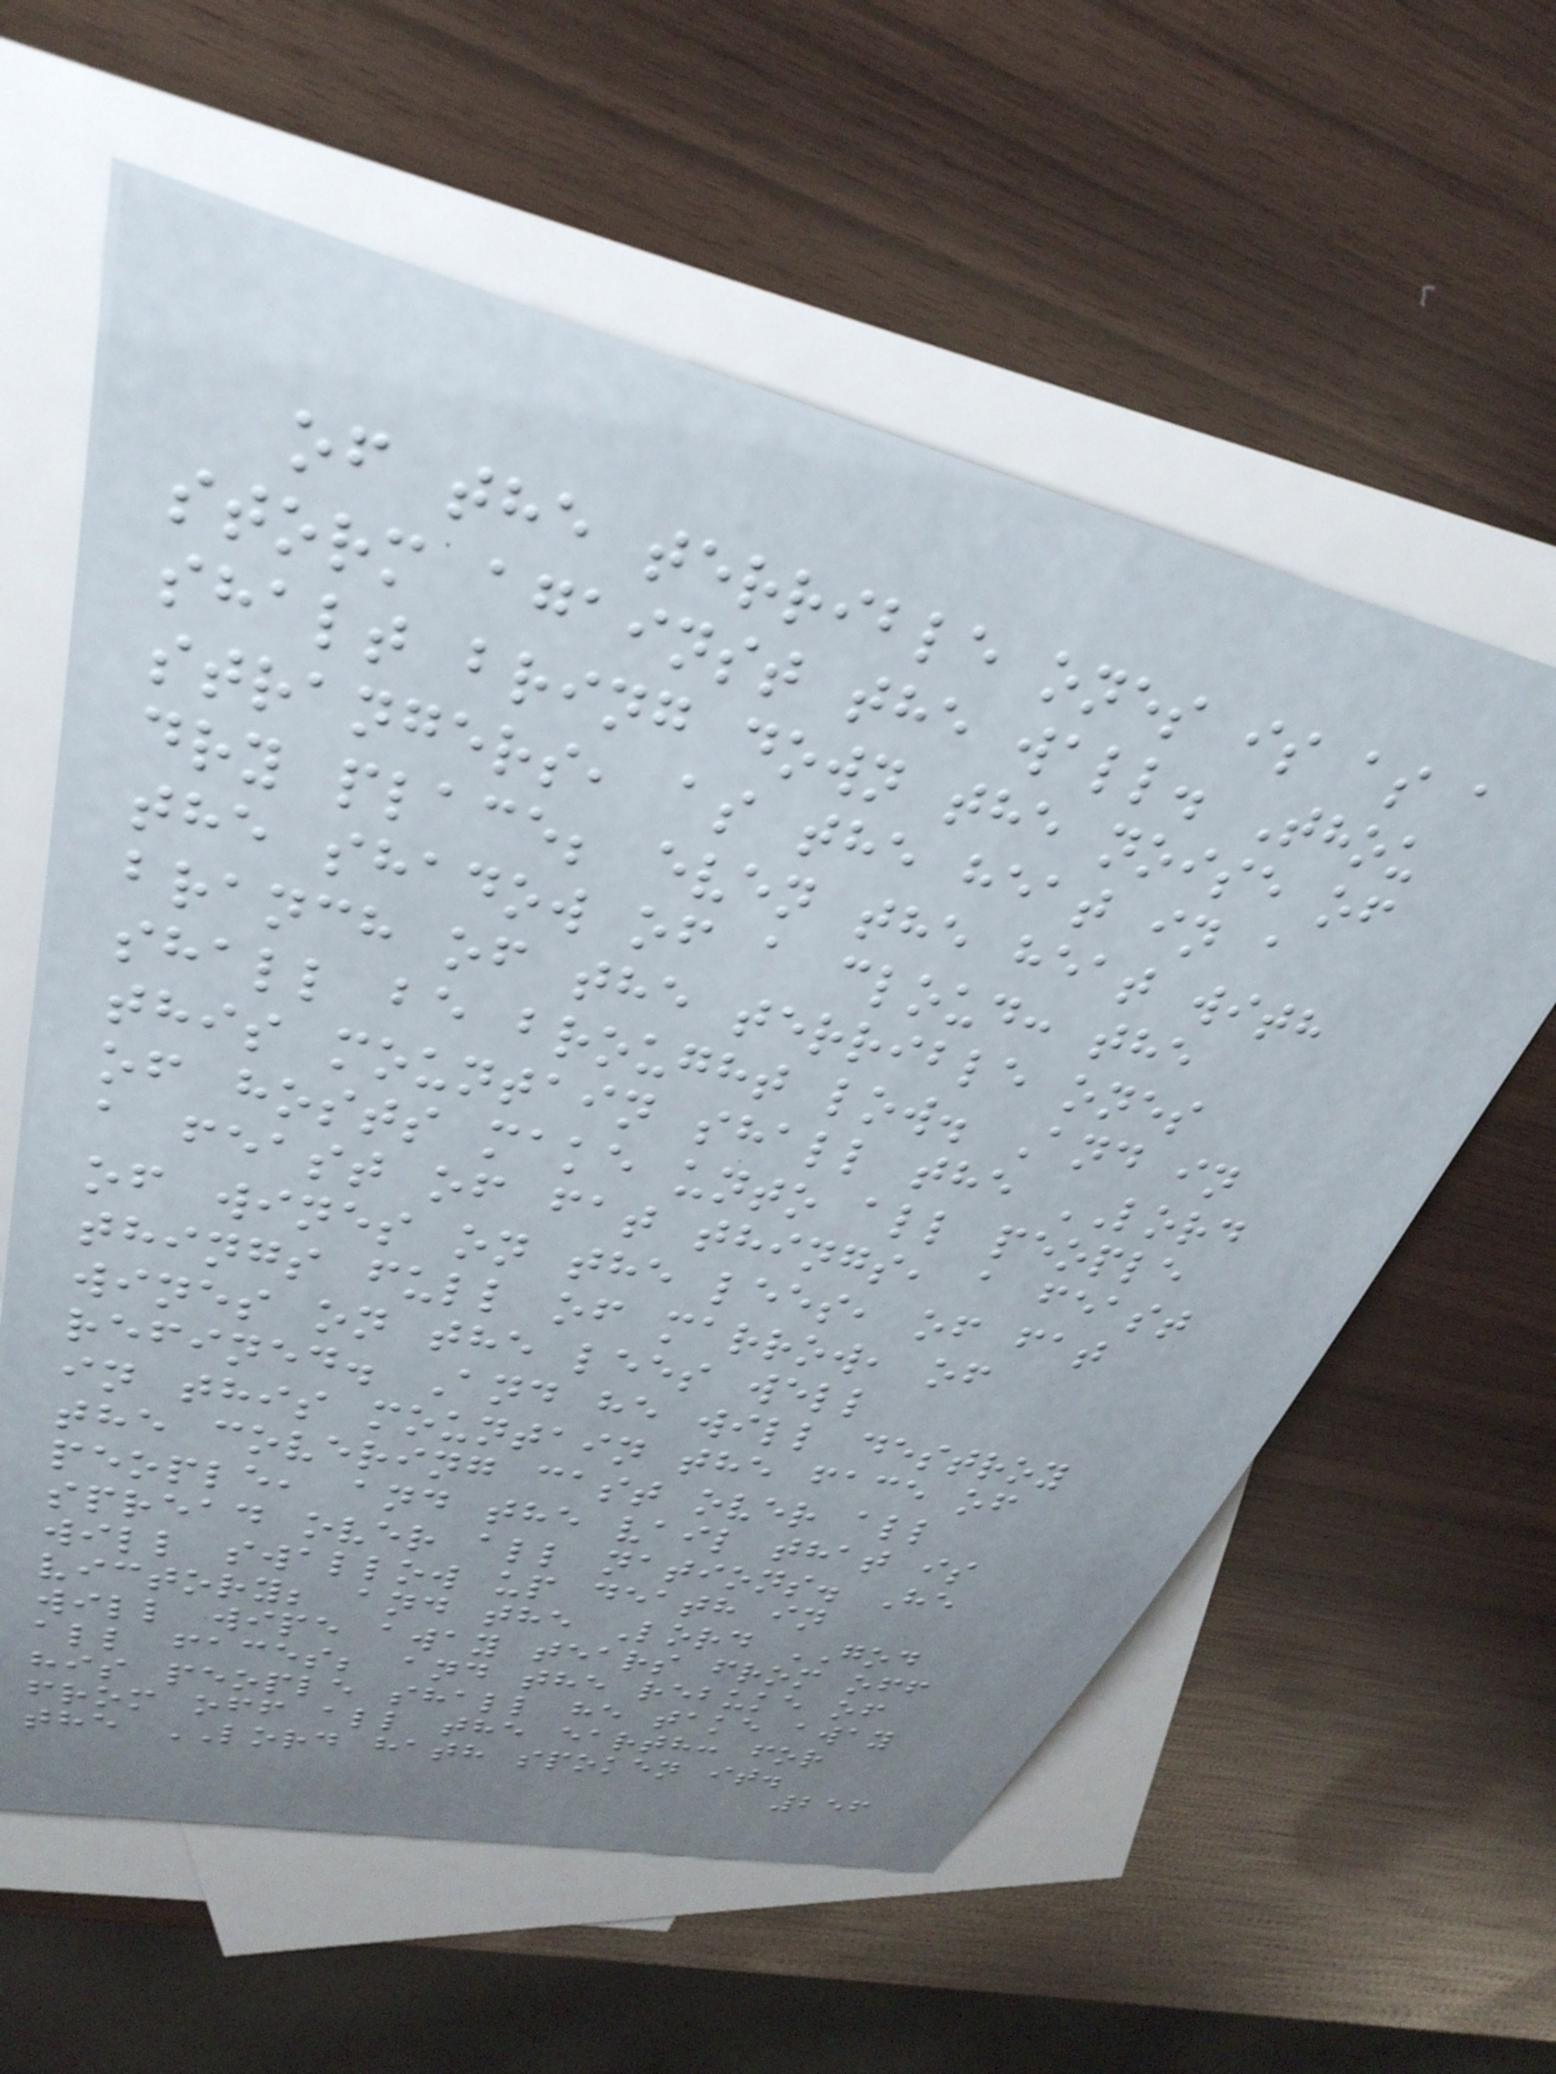of the terrible ones is as a
storm against the wall. Thou
shalt bring down the noise of
strangers, as the heat in a
dry place; even the heat with
the shadow of a cloud: the
branch of the terrible ones
shall be brought low. And in
this mountain shall the LORD
of hosts make unto all people
a feast of fat things, a feast
of wines on the lees, of fat
things full of marrow, of
wines on the lees well
refined. And he will destroy
in this mountain the face of
the covering cast over all
people, and the vail that is
spread over all nations. He
will swallow up death in
victory; and the Lord GOD
will wipe away tears from off
all faces; and the rebuke of
his people shall he take away
from off all the earth: for
the LORD hath spoken it.
256
